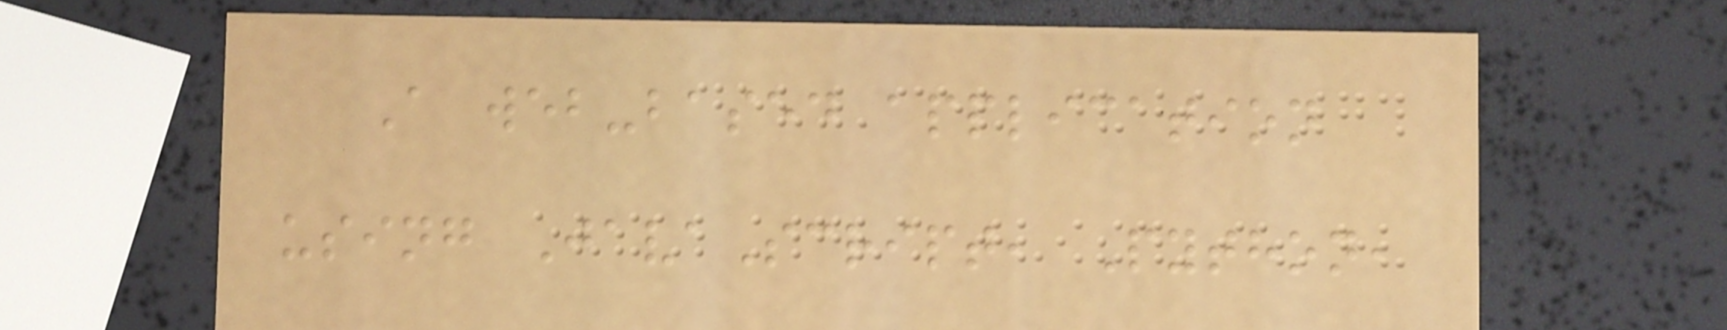A web-based application
using JavaScript, Python,
